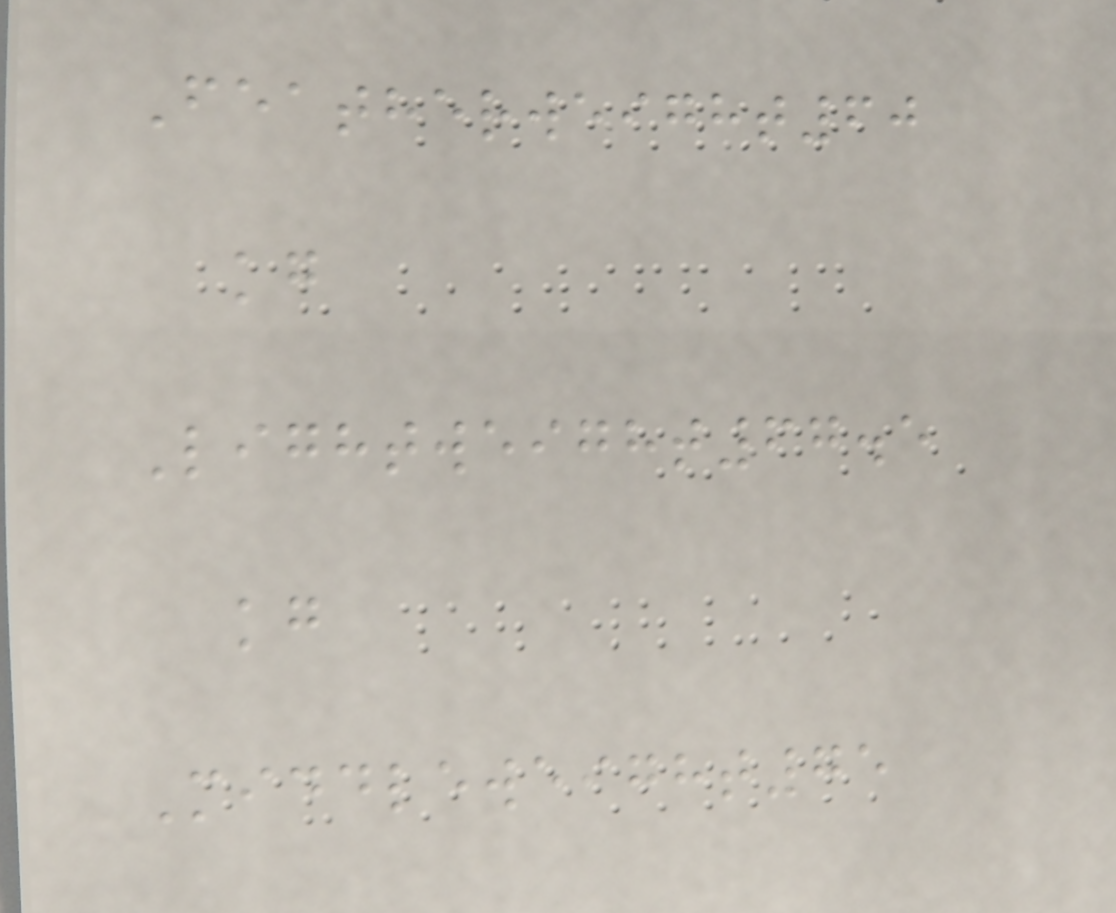Featherweight60
kg
Lightweight67.5
kg
Middleweight75
